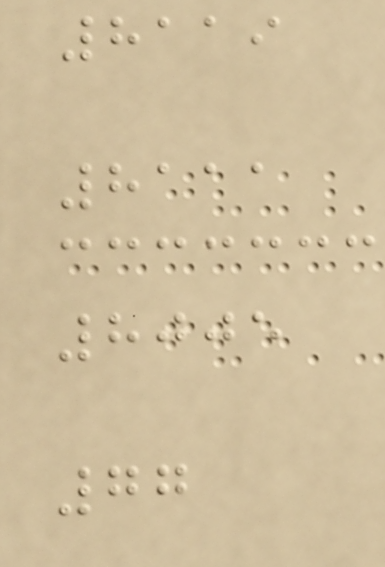8119
8111
8005
77
